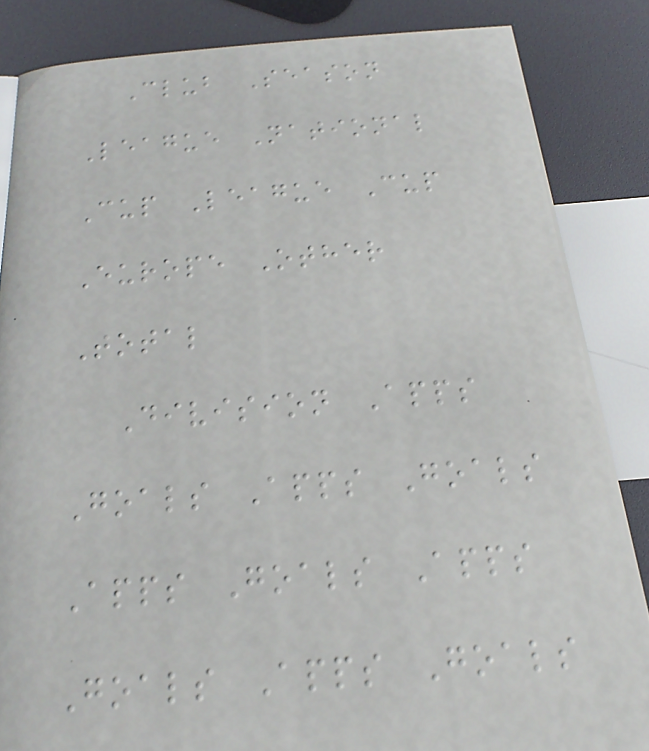Club Season
League National
Cup League Cup
Europe Other
Total
Division Apps
Goals Apps Goals
Apps Goals Apps
Goals Apps Goals
